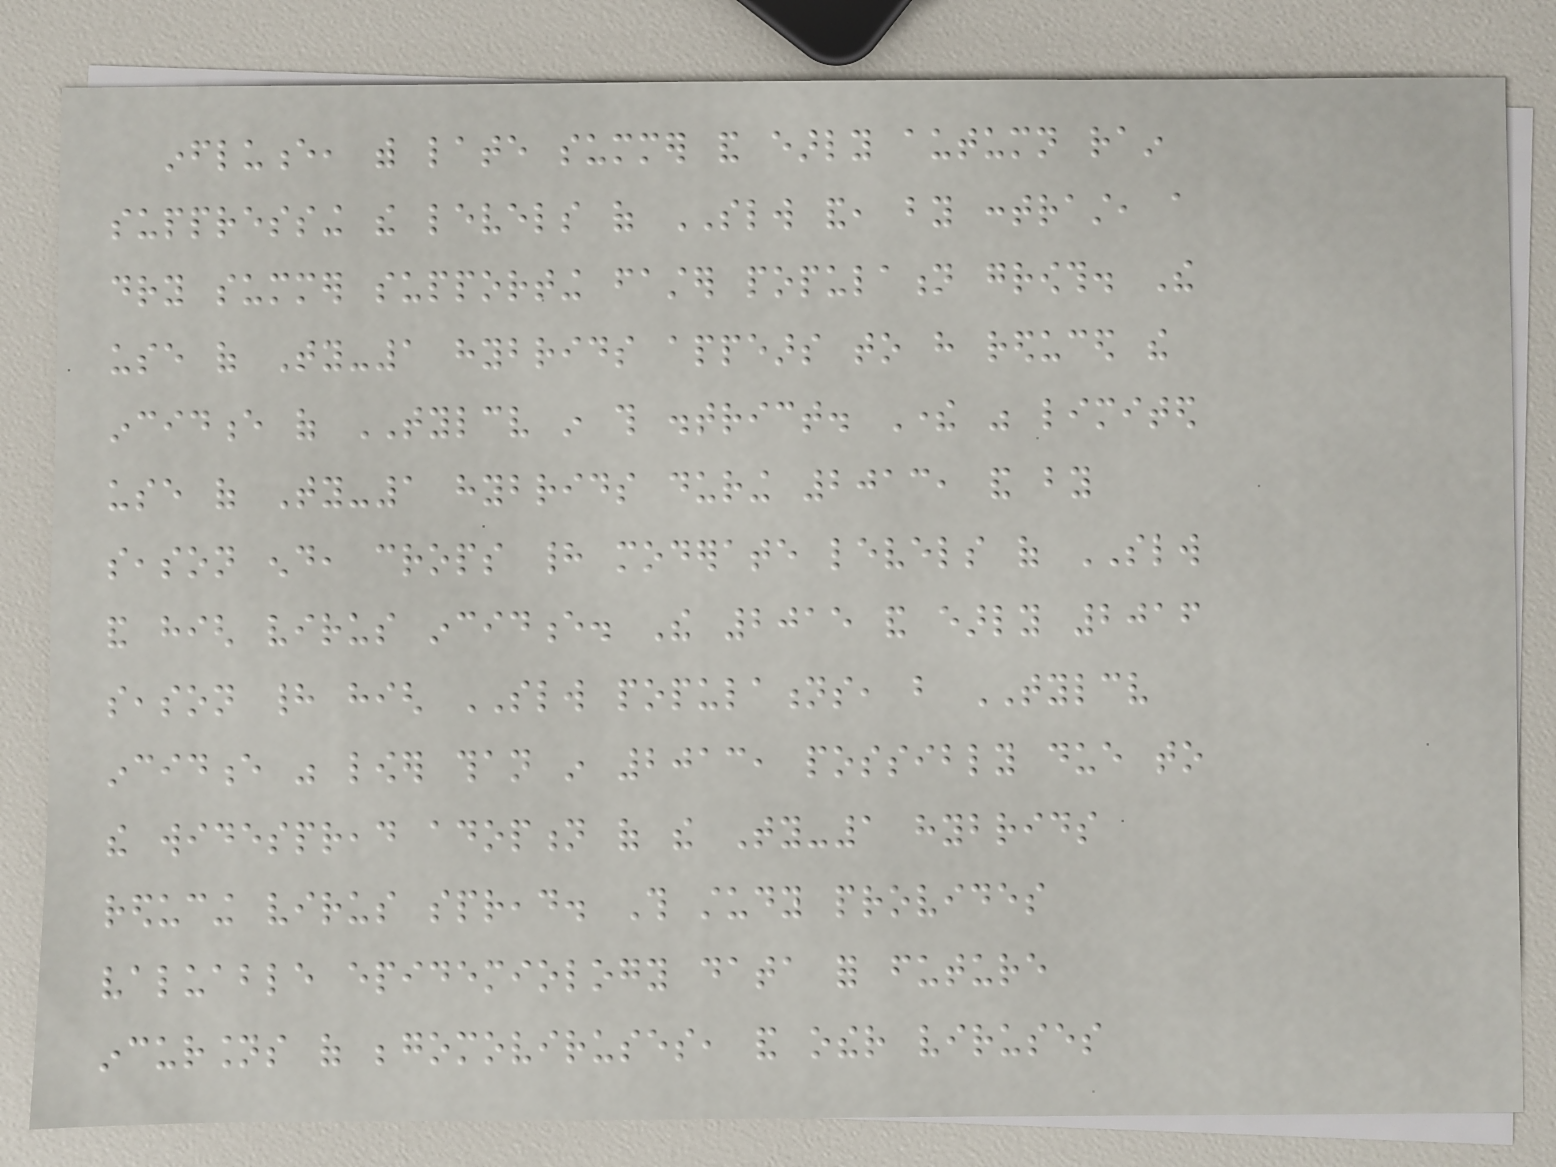influence, with late summer and early autumn rain
suppressing the levels of SLW and, by contrast, a
dry summer supporting faster population growth. The
use of Ty-1 hybrids appears to have reduced the
incidence of TYLCV in this district. There was limited
use of Ty-1 hybrids during 2013, and by
season end, crops had moderate levels of SLW
and high virus incidence. The 2015 and early 2016
season had high SLW populations, but TYLCV
incidence was lower than in 2013, possibly due to
the widespread adoption of the Ty-1 hybrids
reducing virus spread. This study provides
valuable epidemiology data for future
incursions of begomoviruses, and other viruses
